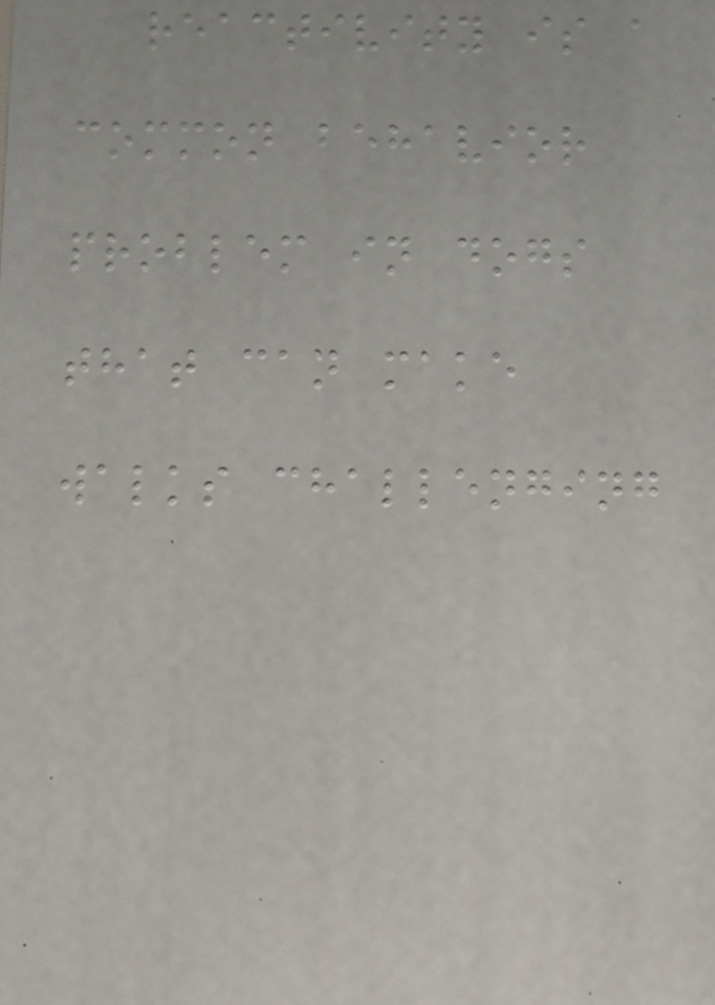reactivity is a
common behavior
problem in dogs
that can make
walks challenging
